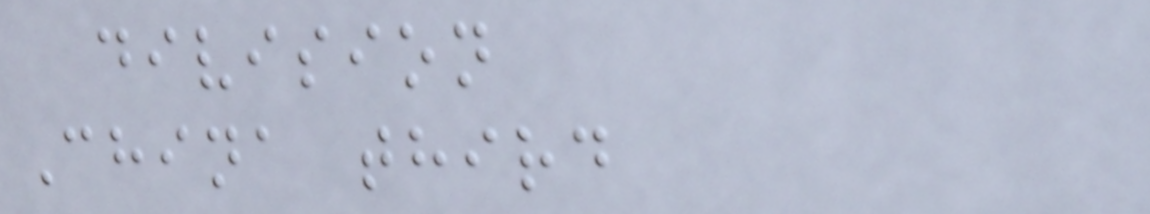division
China third
